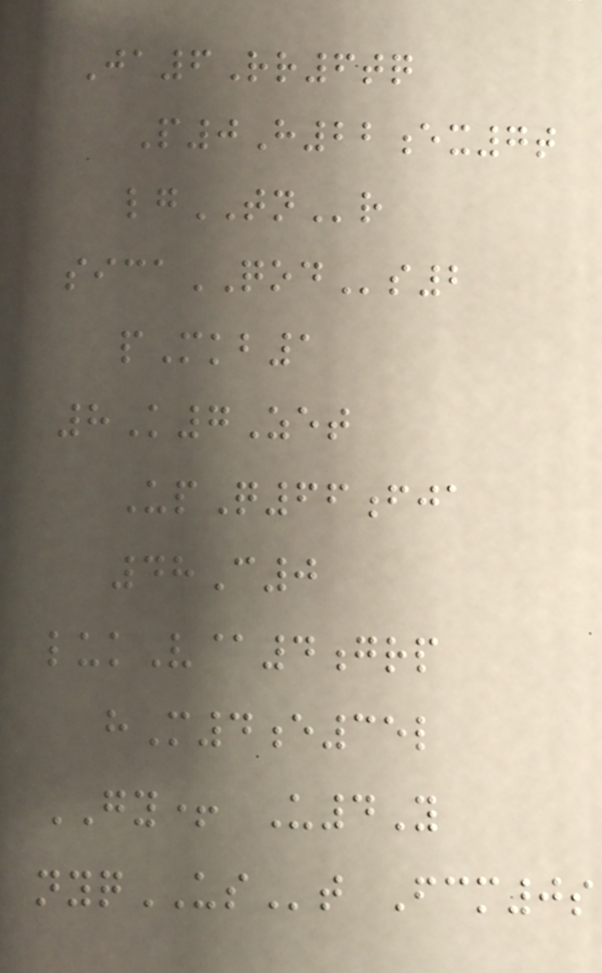Ja6Rr6tq
P0H22ex7t
lgTNr
sicaQODs2
pMkb1
8K7Zet
UpQ66fja
48C0
lukV@4grp
hM4e35l
GY+ U4Y
nyqUSt Fcm0s
